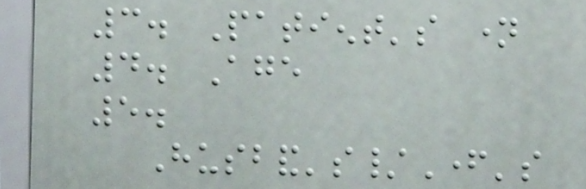3. Patient's name
4. Age
5.
Husband's/Father's
